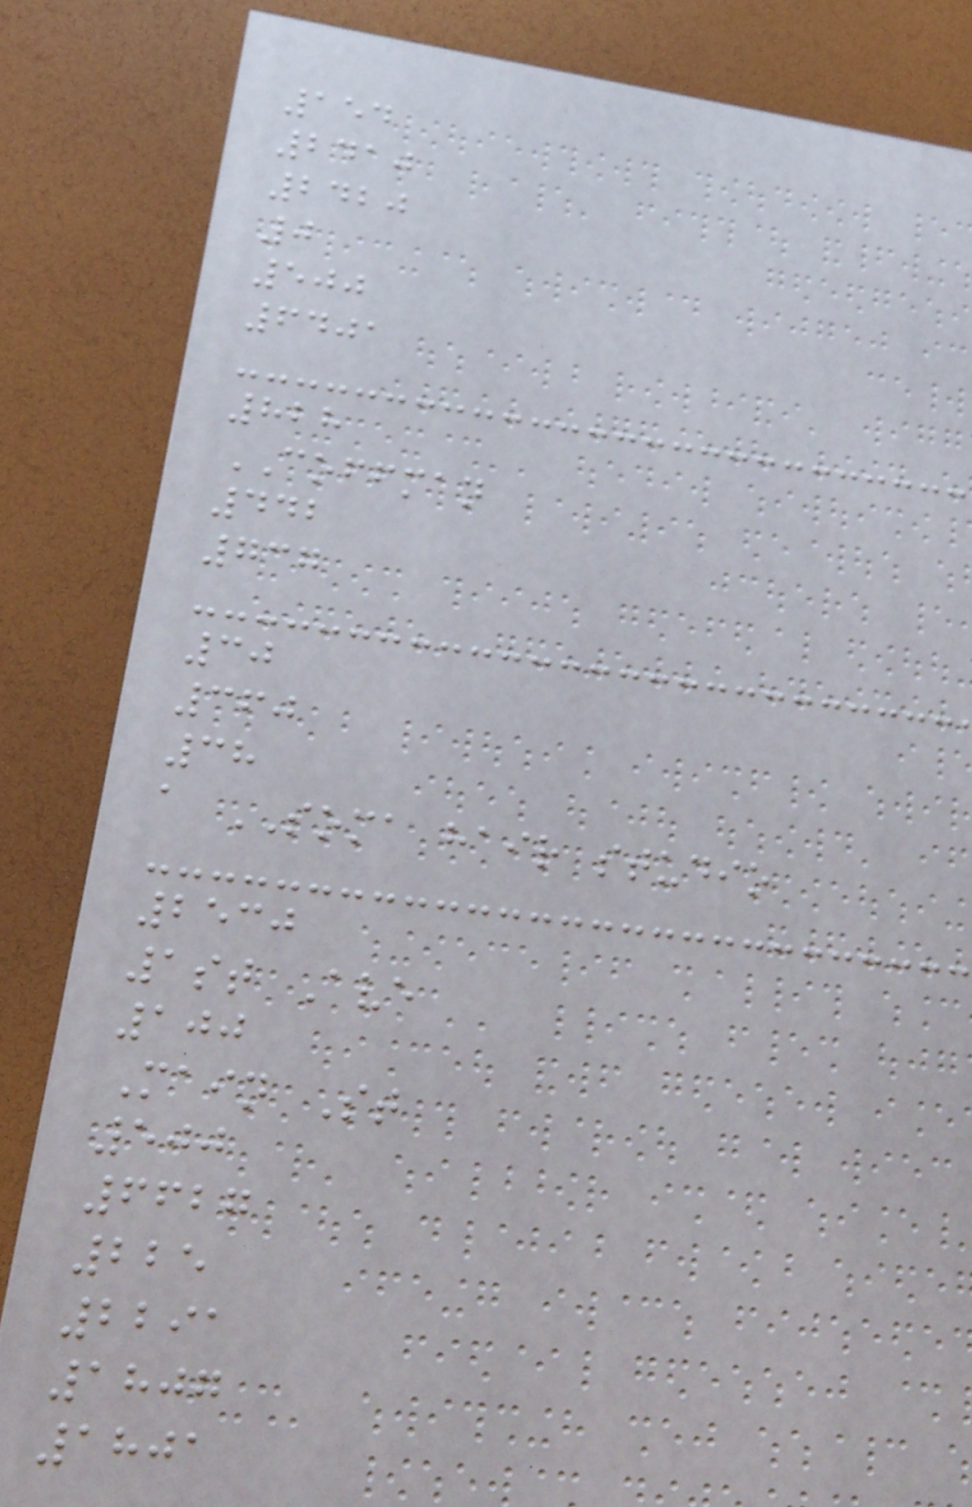154
2410
2420
0
500
6401
828
COFFMAN
442
737
30
360
38
a SOMA hair studio
2530
1st Ave
100
Main St
500
6627
225
2291
1807
1801
